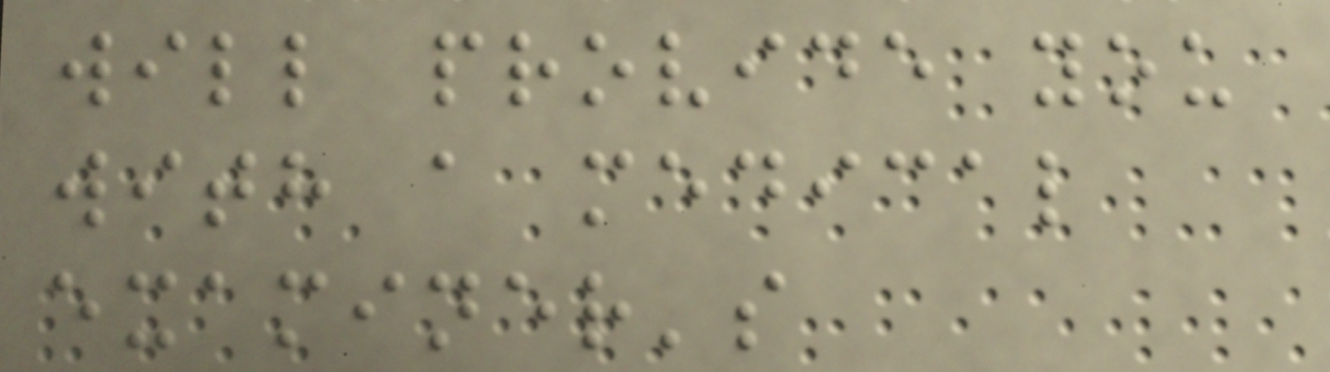will provide you
with a medical
examiner's
